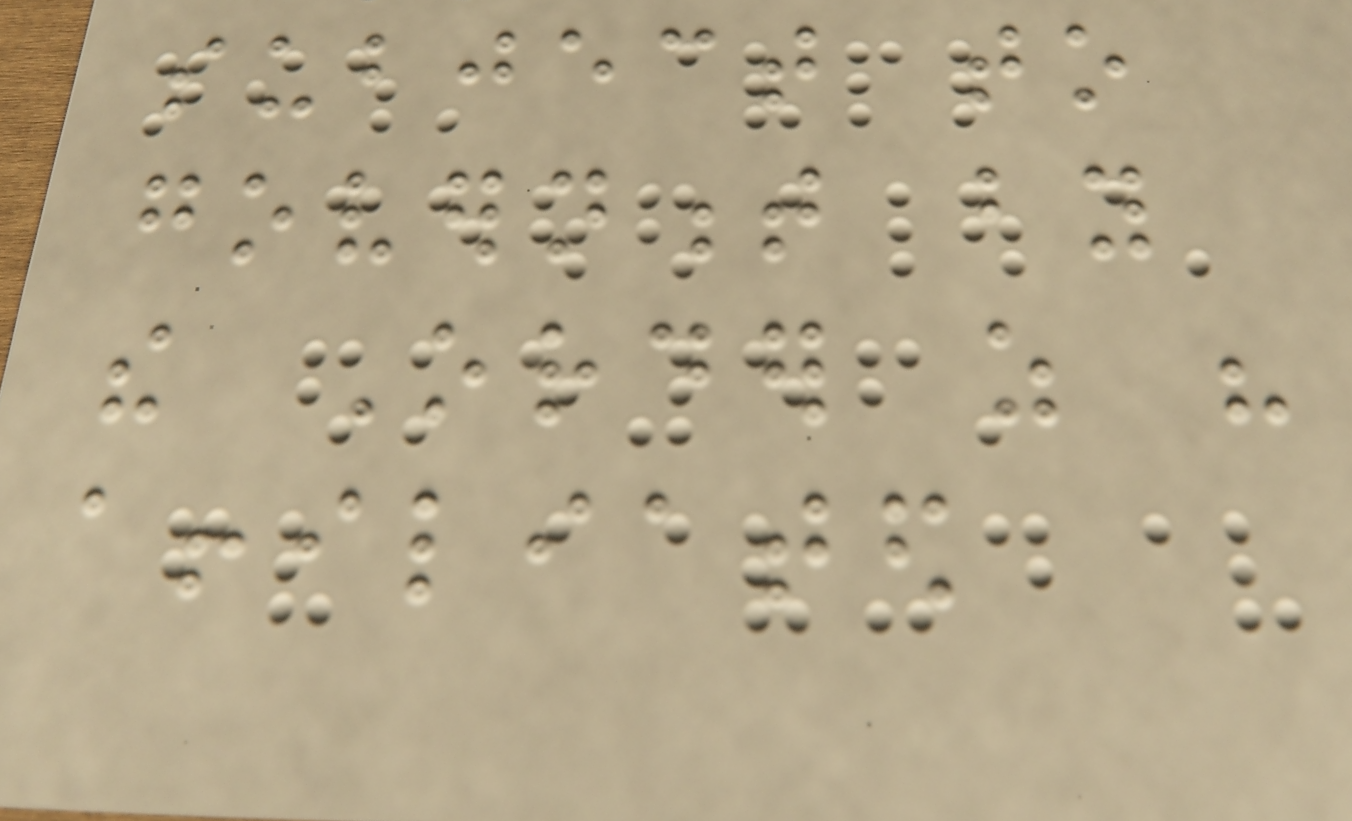subject to
government by
the Order as his
affiliated
